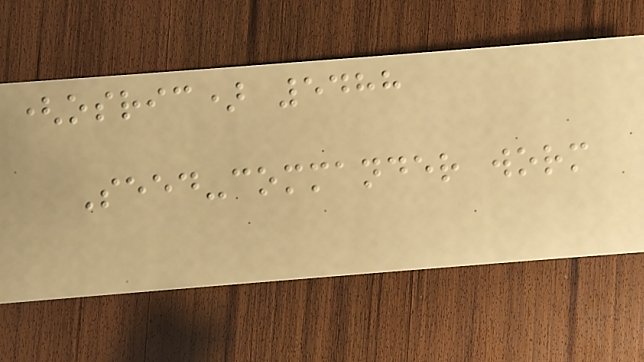(osric) 5488
Seed-commander worm
